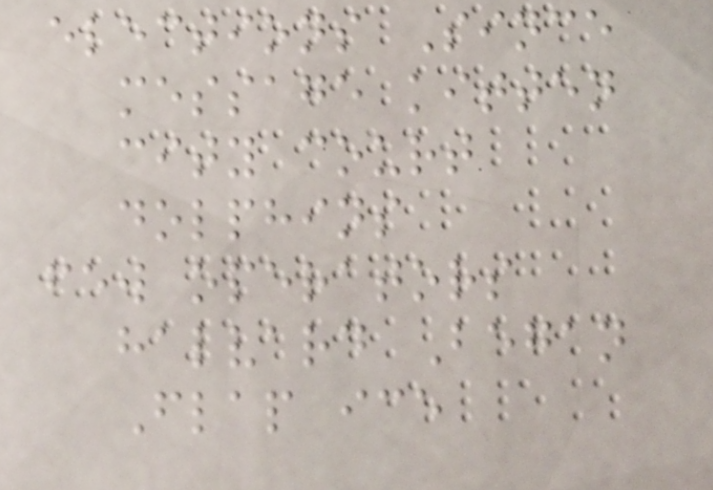elections Since
message kitten
city court
dolphins
few operators
halvard Began
Flap ice
